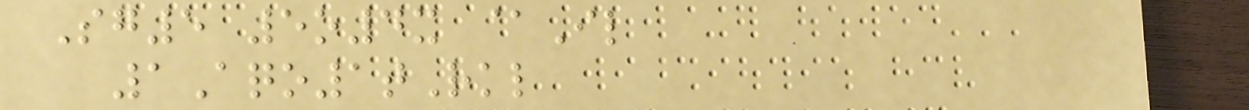Sg5 5o4x @Il
1Aqo1tRkl
